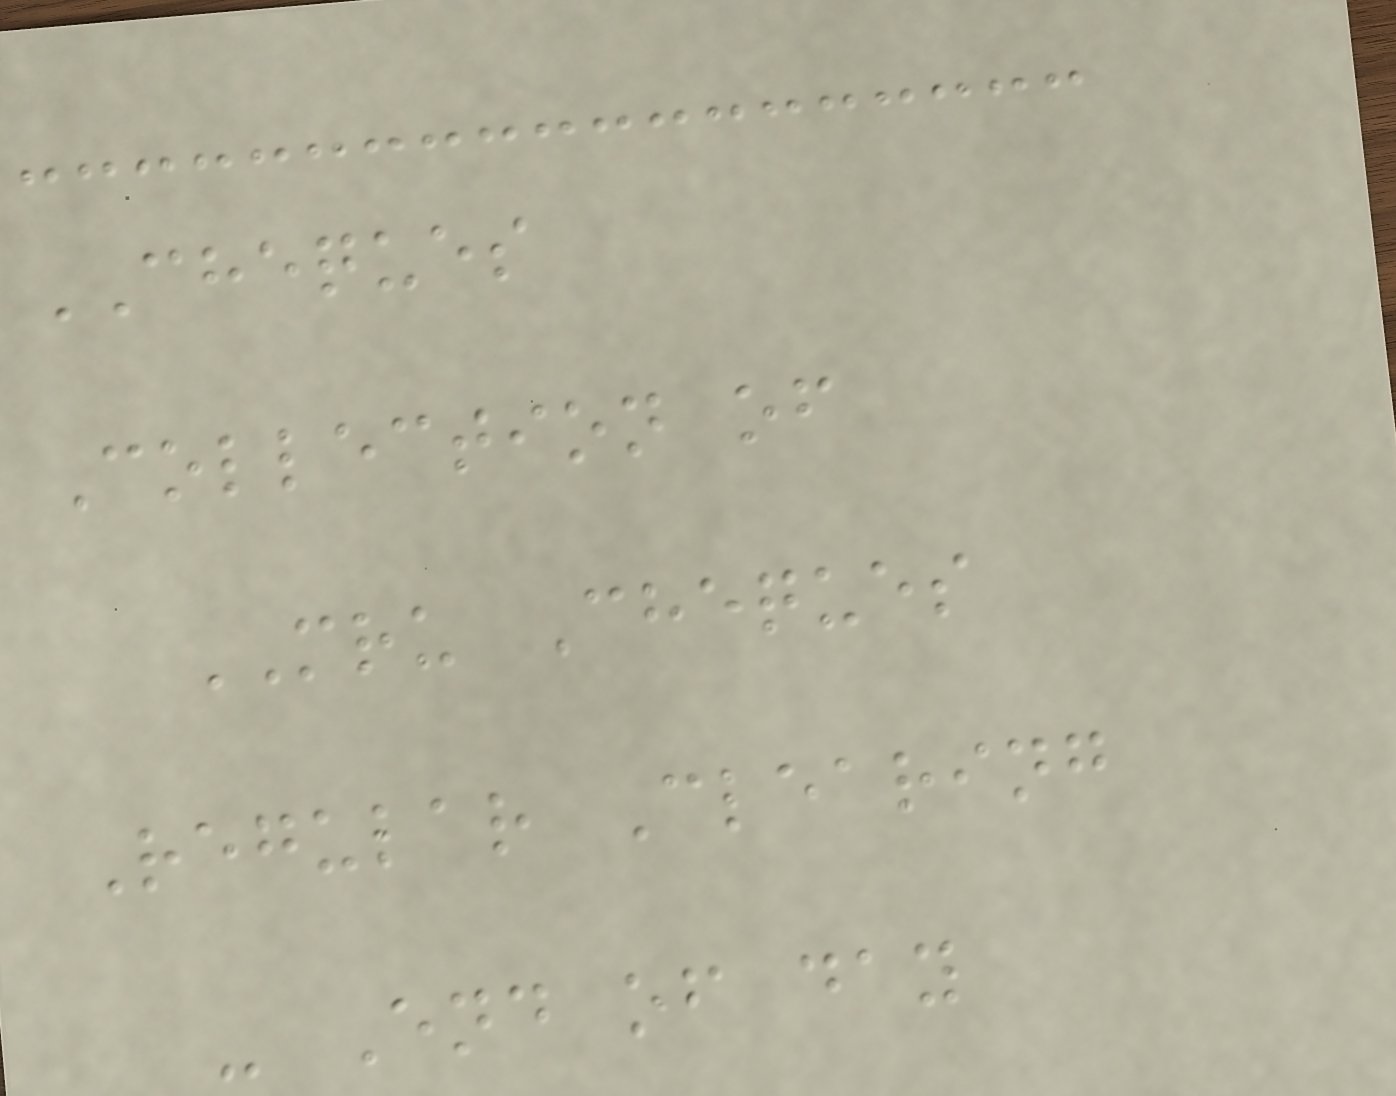CHEQUES
Collection of
MRU Cheques
Regular Clearing
- End of day
